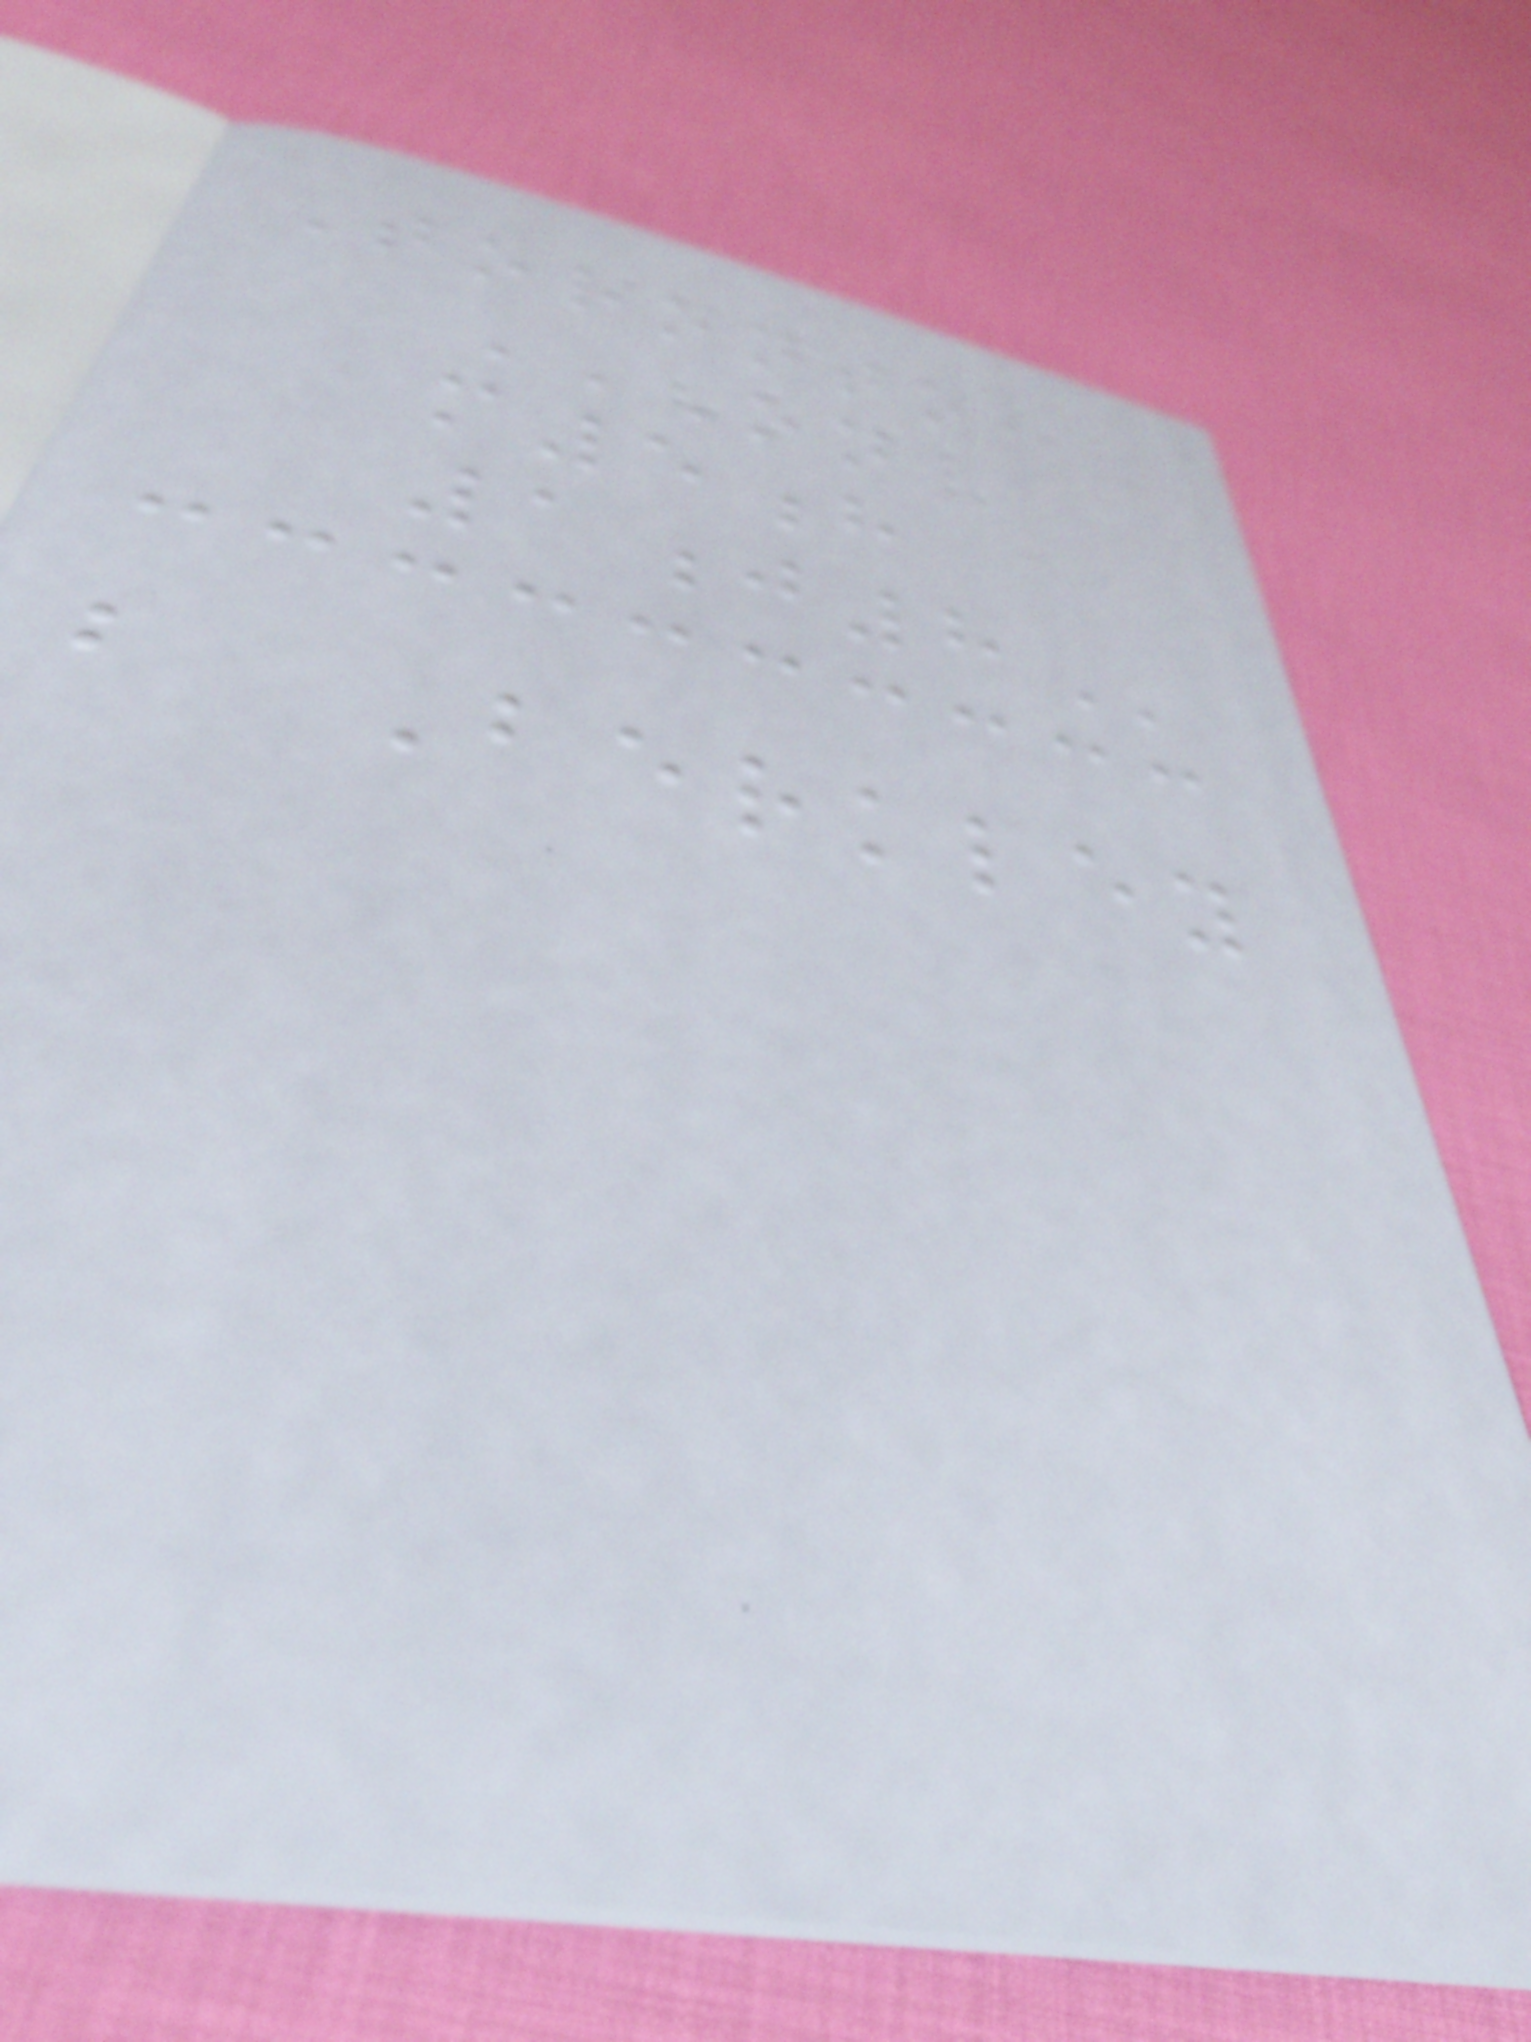Toronto,
ON
M5H
1J8
b Berkley
